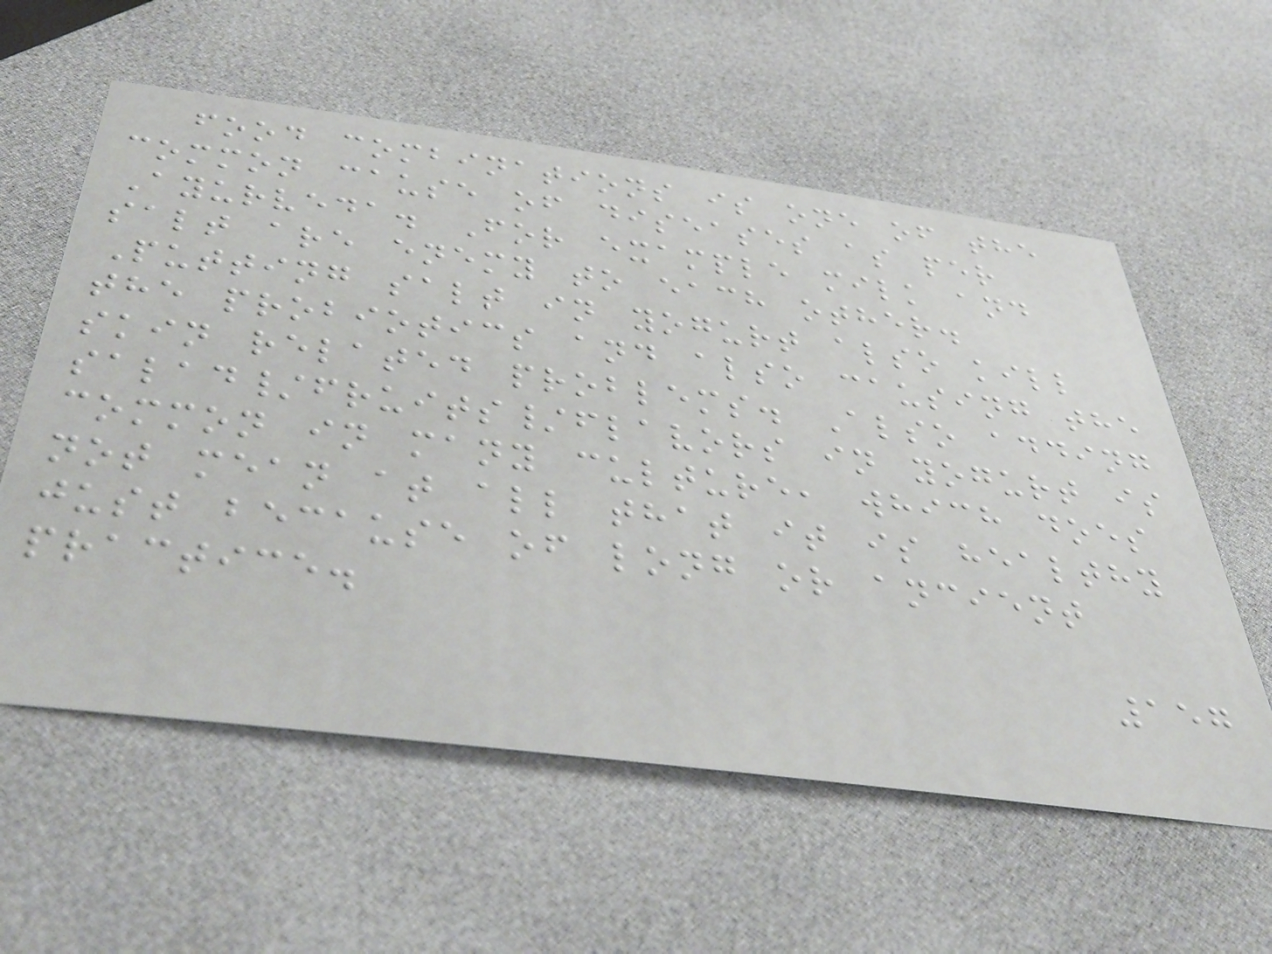food combinations is one of the
common cause of diseases as per
Ayurveda. For example milk and
salt are enemy to each other.
Putting salt in yogurt also kill
the probiotics and also causing the
skin related problems. Also adding
salad/fruits/flavors in yogurt is
common in many culture, which does
not mean at all that it is healthy
just because of long or ancient
practice.
157
